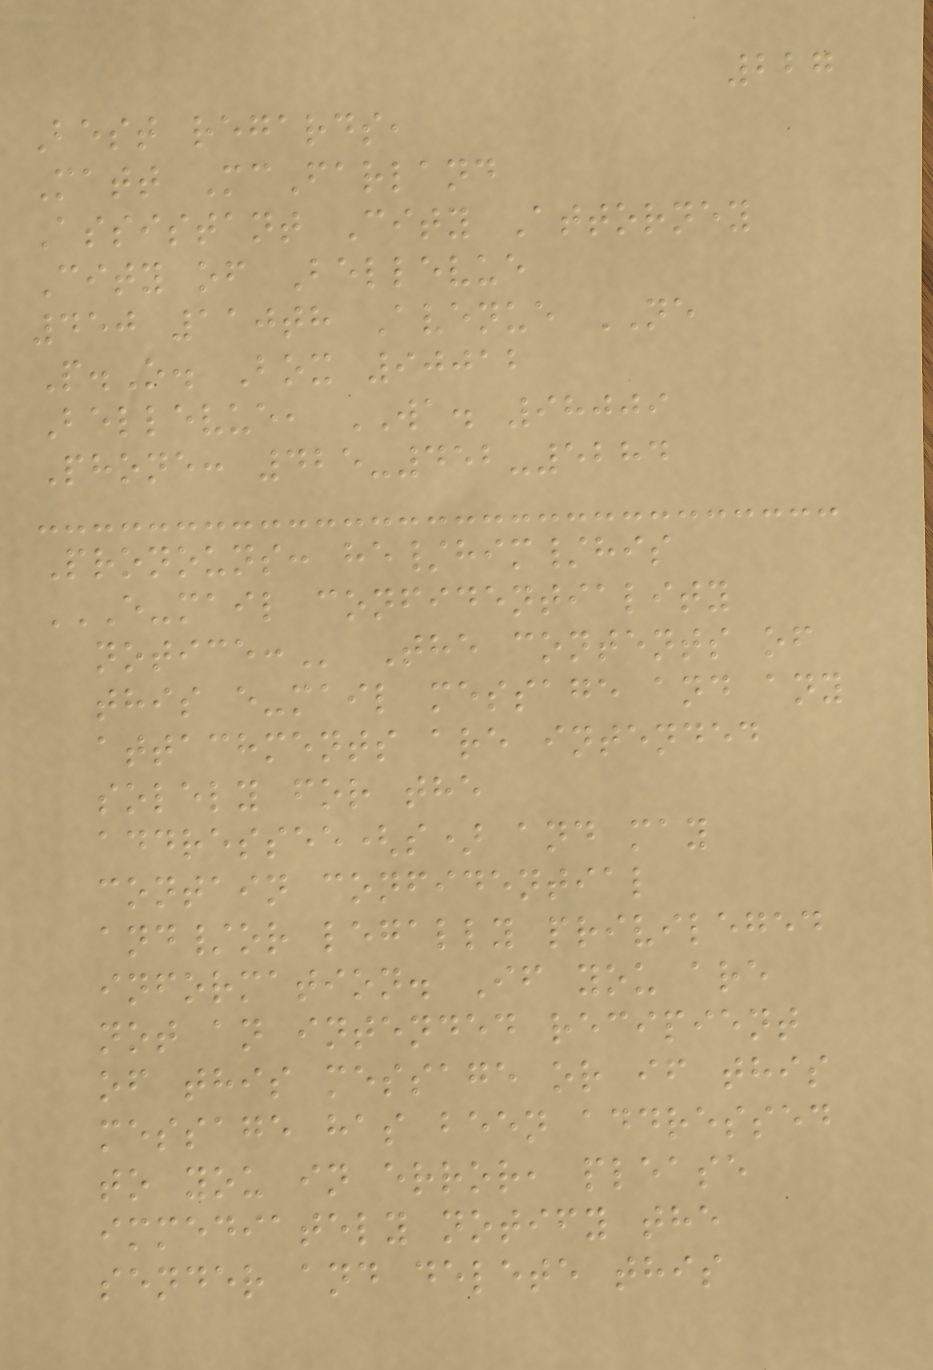227
Best regards,
Matt McFarland
Assistant City Attorney
City of Bellevue
450 110th Avenue NE
P.O. Box 90012
Bellevue, WA. 98009
Phone: 425-452-5284
Pronouns: he/him/his
E-MAIL CONFIDENTIALITY
NOTICE: The contents of
this e-mail message and any
attachments are intended
solely for the
addressee(s) and may
contain confidential
and/or legally privileged
information. If you are
not an intended recipient
of this message or if this
message has been addressed
to you in error, please
immediately notify the
sender and delete this
